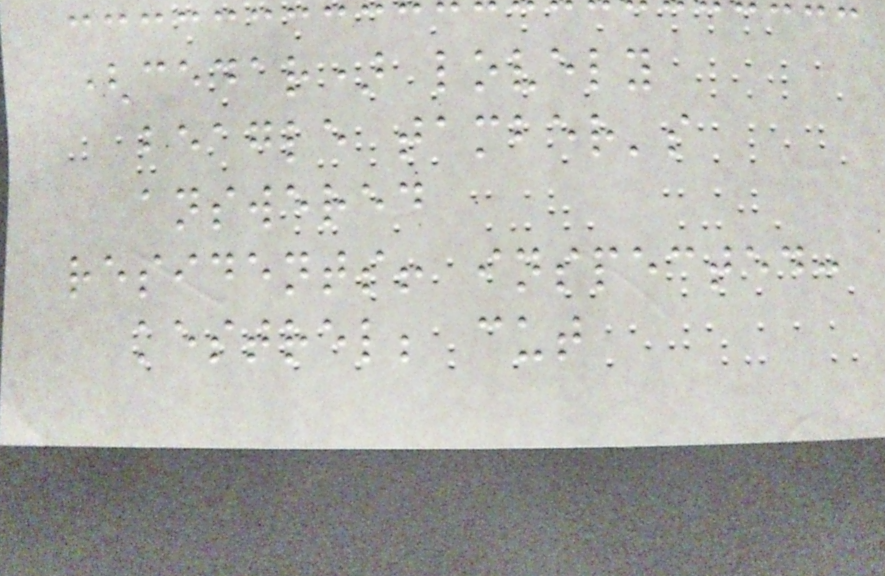(cedar) lovely
beagle tamber's
answered
residents! inspected:
kestrel; cut
